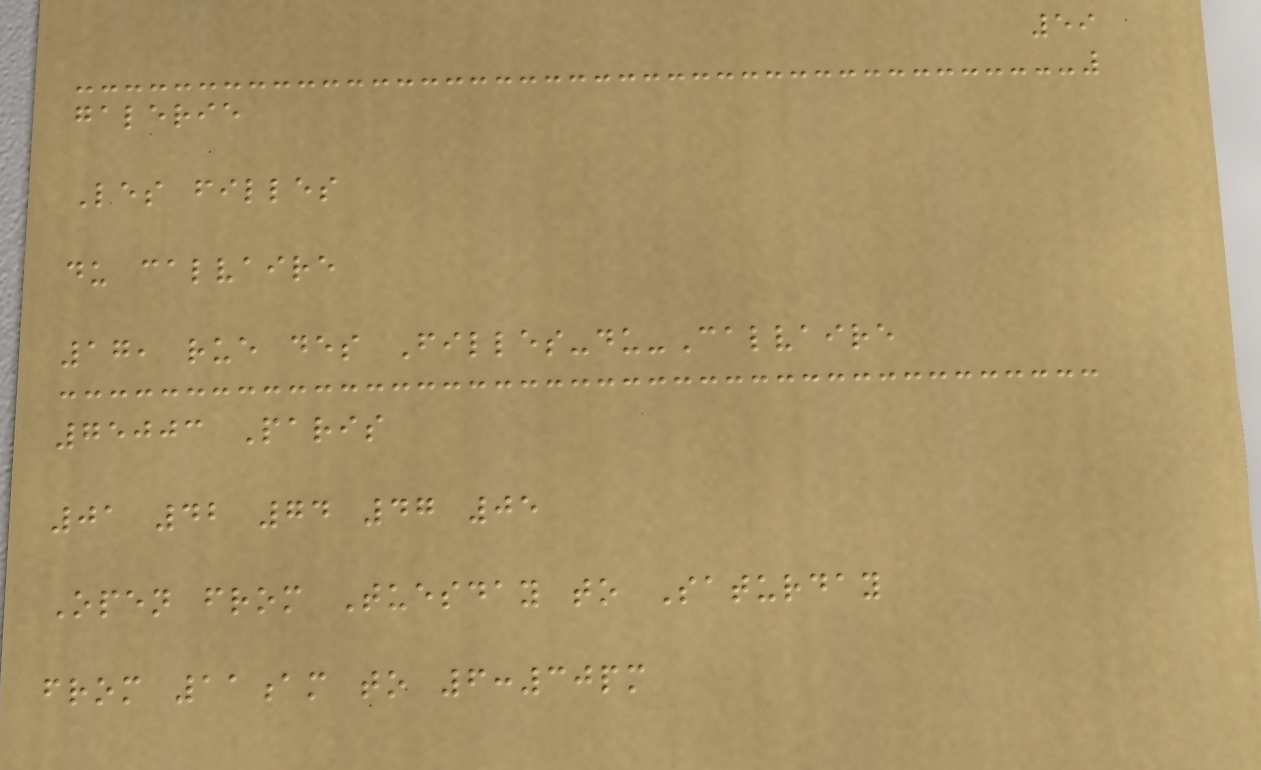59
galerie
Les filles
du calvaire
17, rue des Filles-du-Calvaire
75003 Paris
01 42 74 47 05
Open from Tuesday to Saturday
from 11am to 6:30pm
